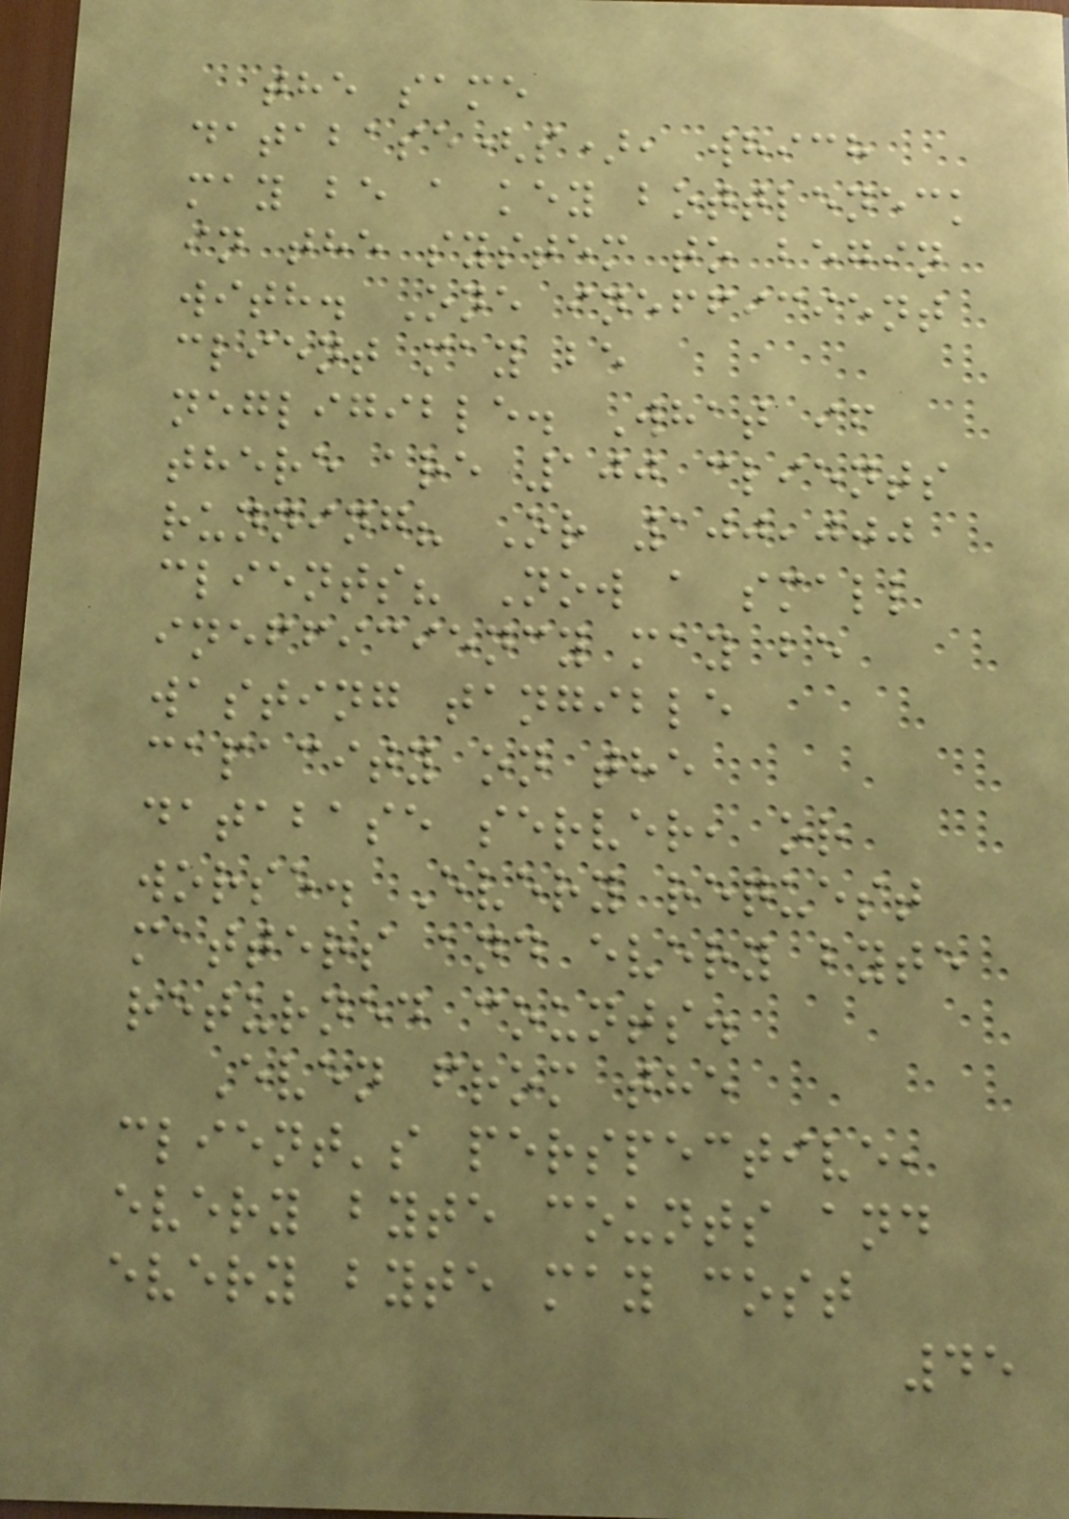the same
database(s), which
may be a key bottleneck
in the system to begin
with. One inefficient
client may be
negligible. What if
there are 100 clients
running? Or 100,000
clients? Now a small
inefficiency may be
wasting tangible
capacity on the
database server, or
worse. Every request
matters and every byte
returned counts.
Even from the
client's perspective,
every byte counts and
every byte may cost
45
